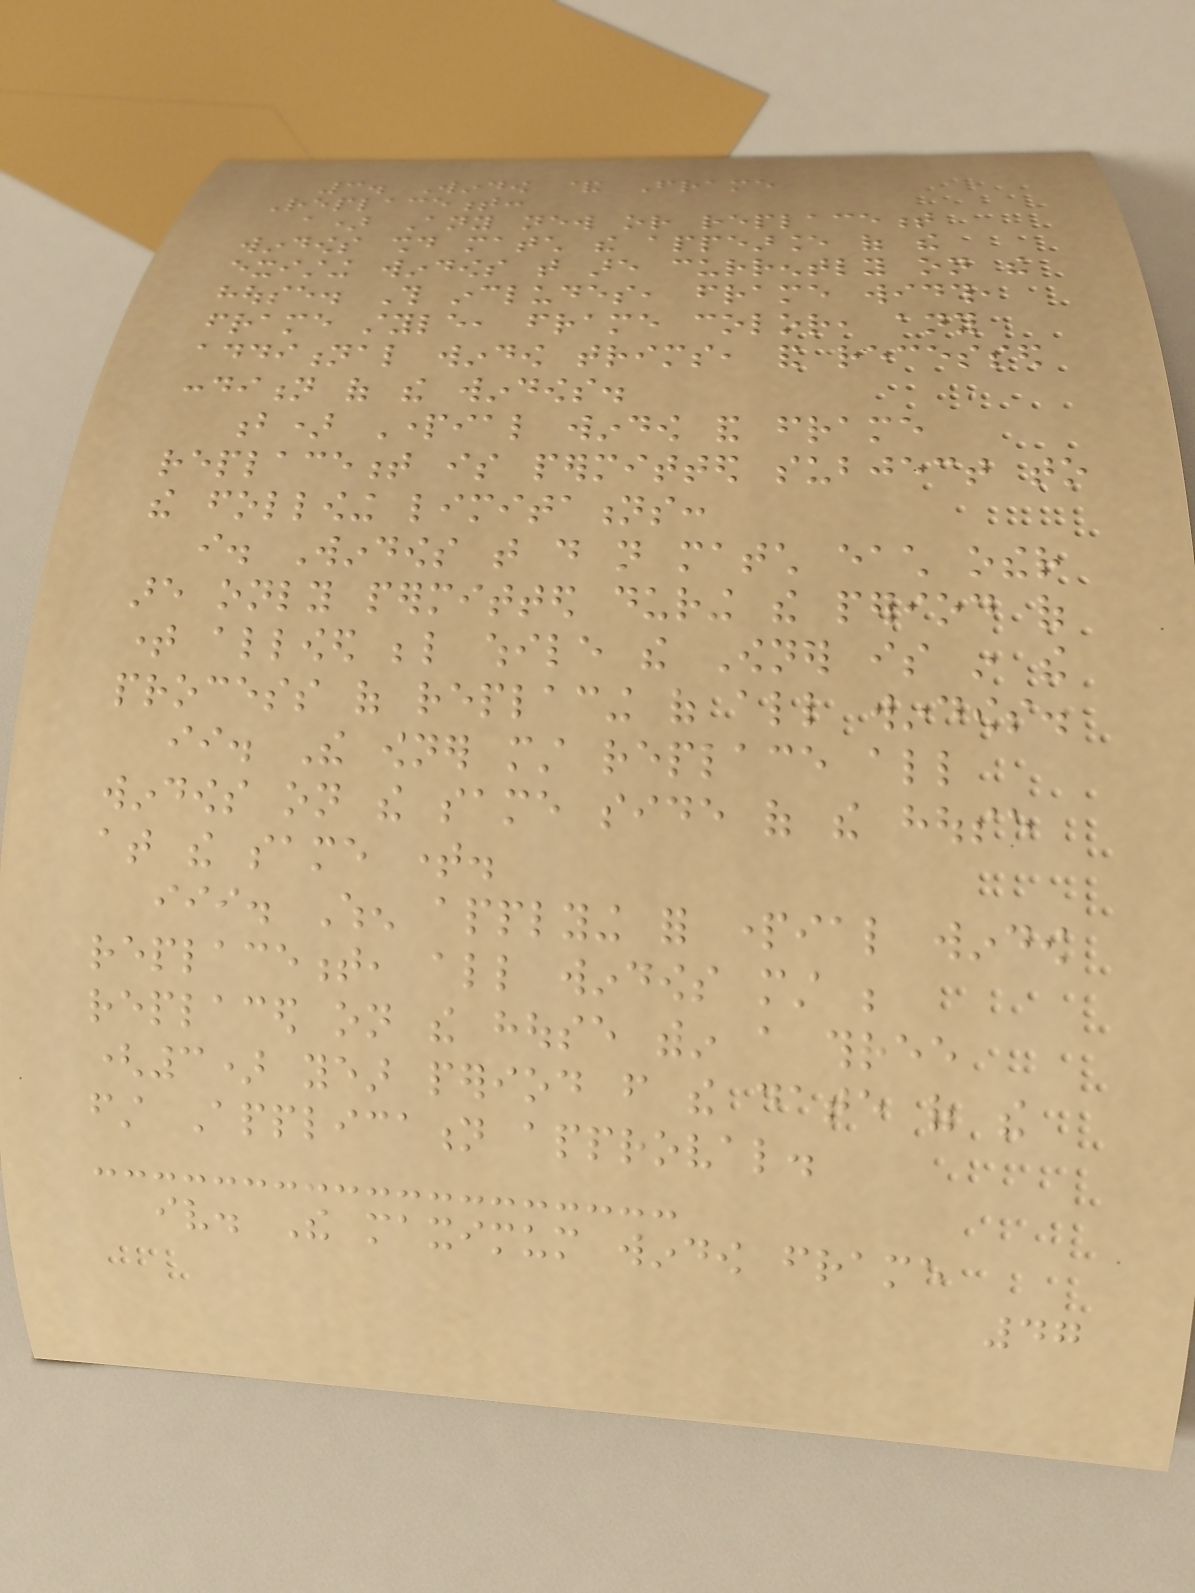3. Window & Frame
Replacement:
a) Any new or replacement
windows should match the appearance of the
existing windows that are currently on the
house. This includes, frame width,
frame style, frame color, any
additional window trims, and recessed
condition of the windows.
b) Partial window and frame
replacement is permitted subject to
the following limitations:
i. Windows that do not match each other
are only permitted during the period of
time allowed below while the Owner is in the
process of replacing of all windows.
ii. The owner must replace all
windows on the same side of the house
at the same time.
iii. When applying for partial window
replacement, all windows must be
replaced on the house within a three
(3) year period from the date of the
first Application approval.
iv. The maximum window frame
47
